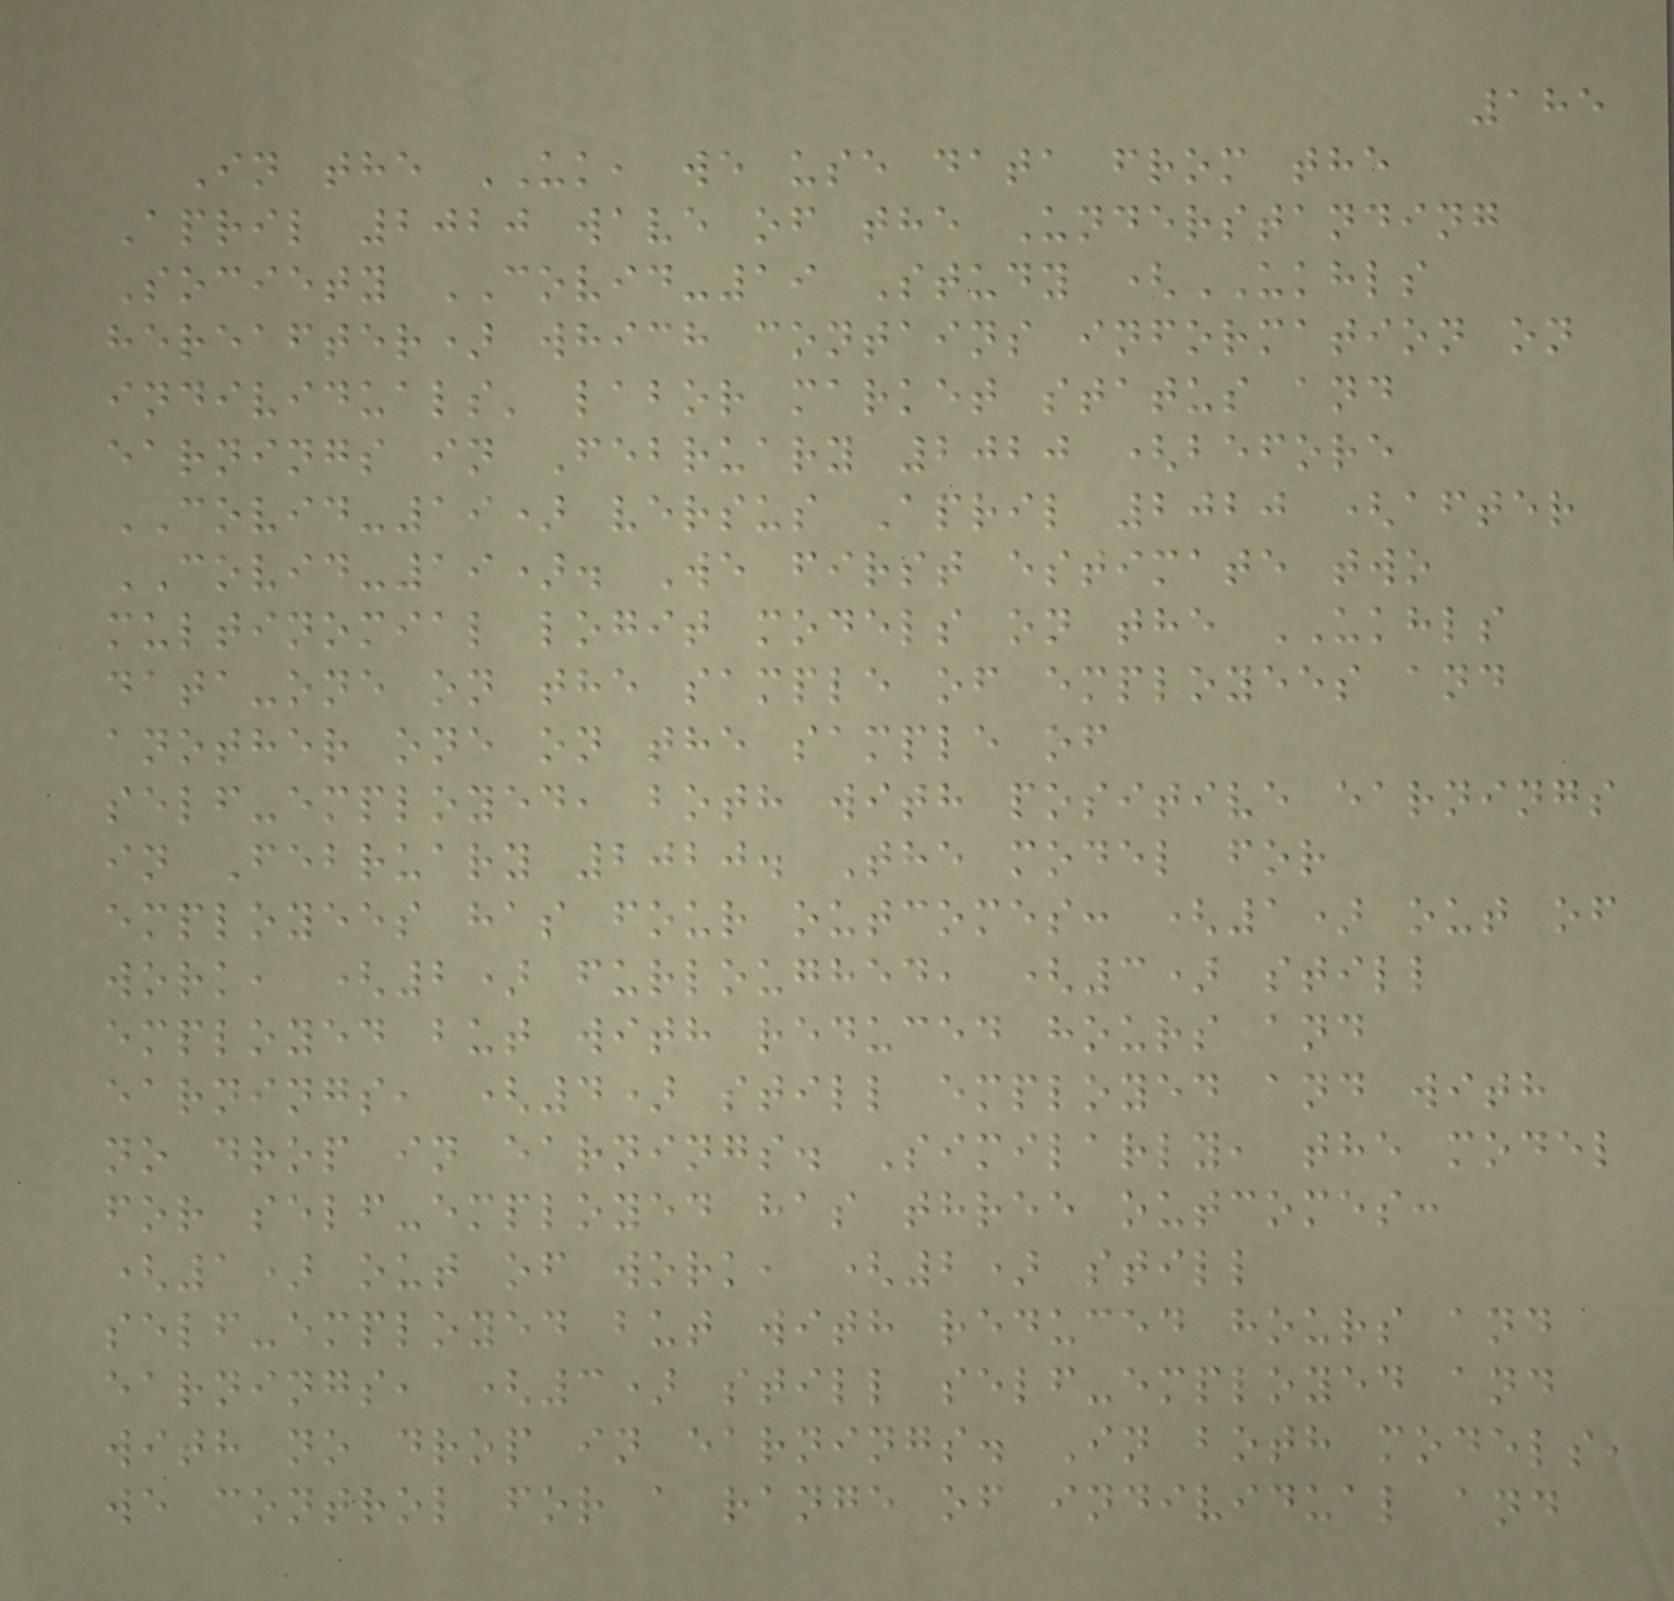185
In the UK, we use data from the
April 2020 wave of the Understanding
Society COVID-19 Study (UKHLS
hereafter) which contains information on
individuals' labor market status and
earnings in February 2020 (before
COVID-19) versus April 2020 (after
COVID-19). We first estimate two
multinomial logit models on the UKHLS
data-one on the sample of employees and
another one on the sample of
self-employed, both with positive earnings
in February 2020. The model for
employees has four outcomes: (1) out of
work, (2) furloughed, (3) still
employed but with reduced hours and
earnings, (4) still employed and with
no drop in earnings. Similarly, the model
for self-employed has three outcomes:
(1) out of work, (2) still
self-employed but with reduced hours and
earnings, (3) still self-employed and
with no drop in earnings. In both models,
we control for a range of individual and
